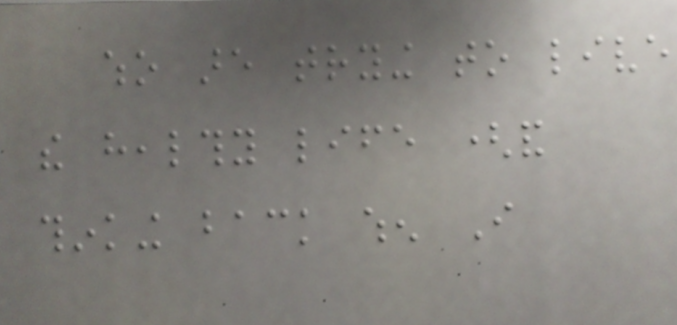who are trying to live
the healthy life (and
thinking back when I
